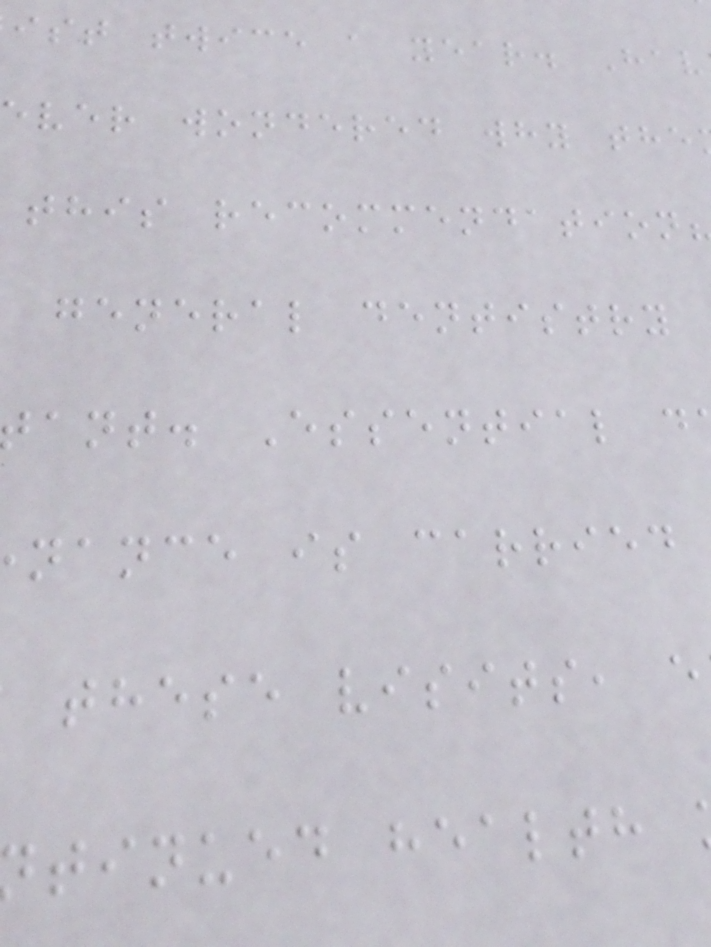ist twice a year. Hav
ver wondered why the
this recommendation
general dentistry
ant. Essential d
nance is carried
these visits, e
tinued health
